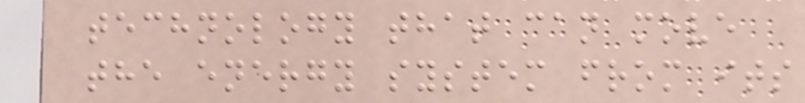technology that can move
the energy system from its
